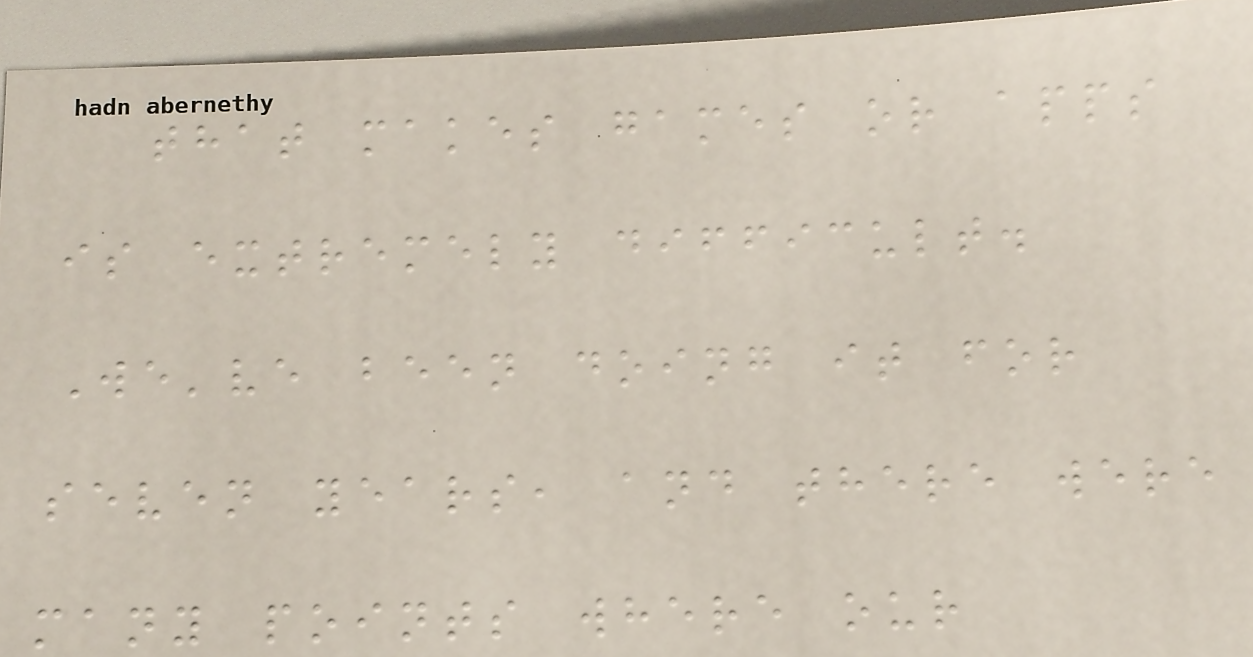that makes games or apps
is extremely difficult.
We've been doing it for
seven years, and there were
many points where our
